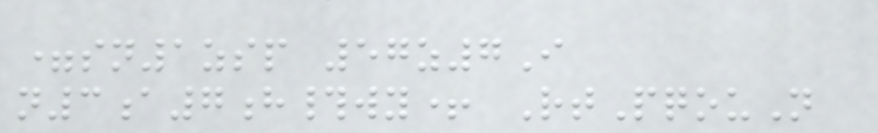=sn1zsp 57z7I
n3a7h#wy+ RtPqouN
